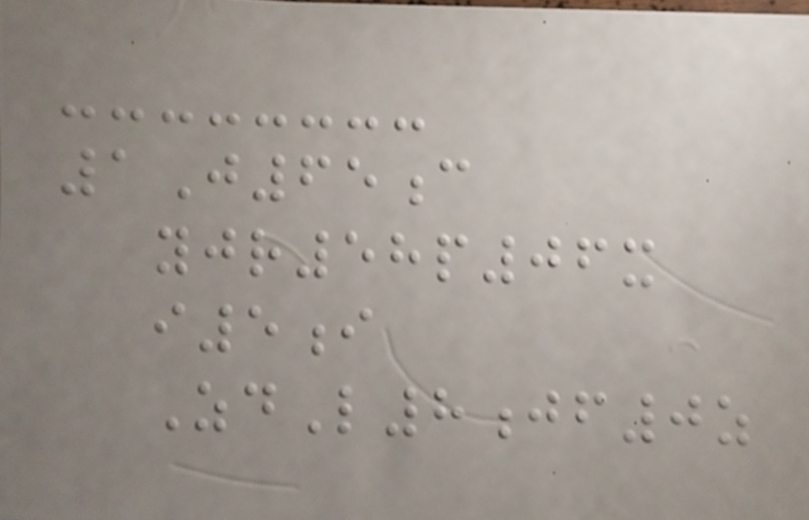1J65c
yjr58p06x
i5i
ZdL8jf0z
